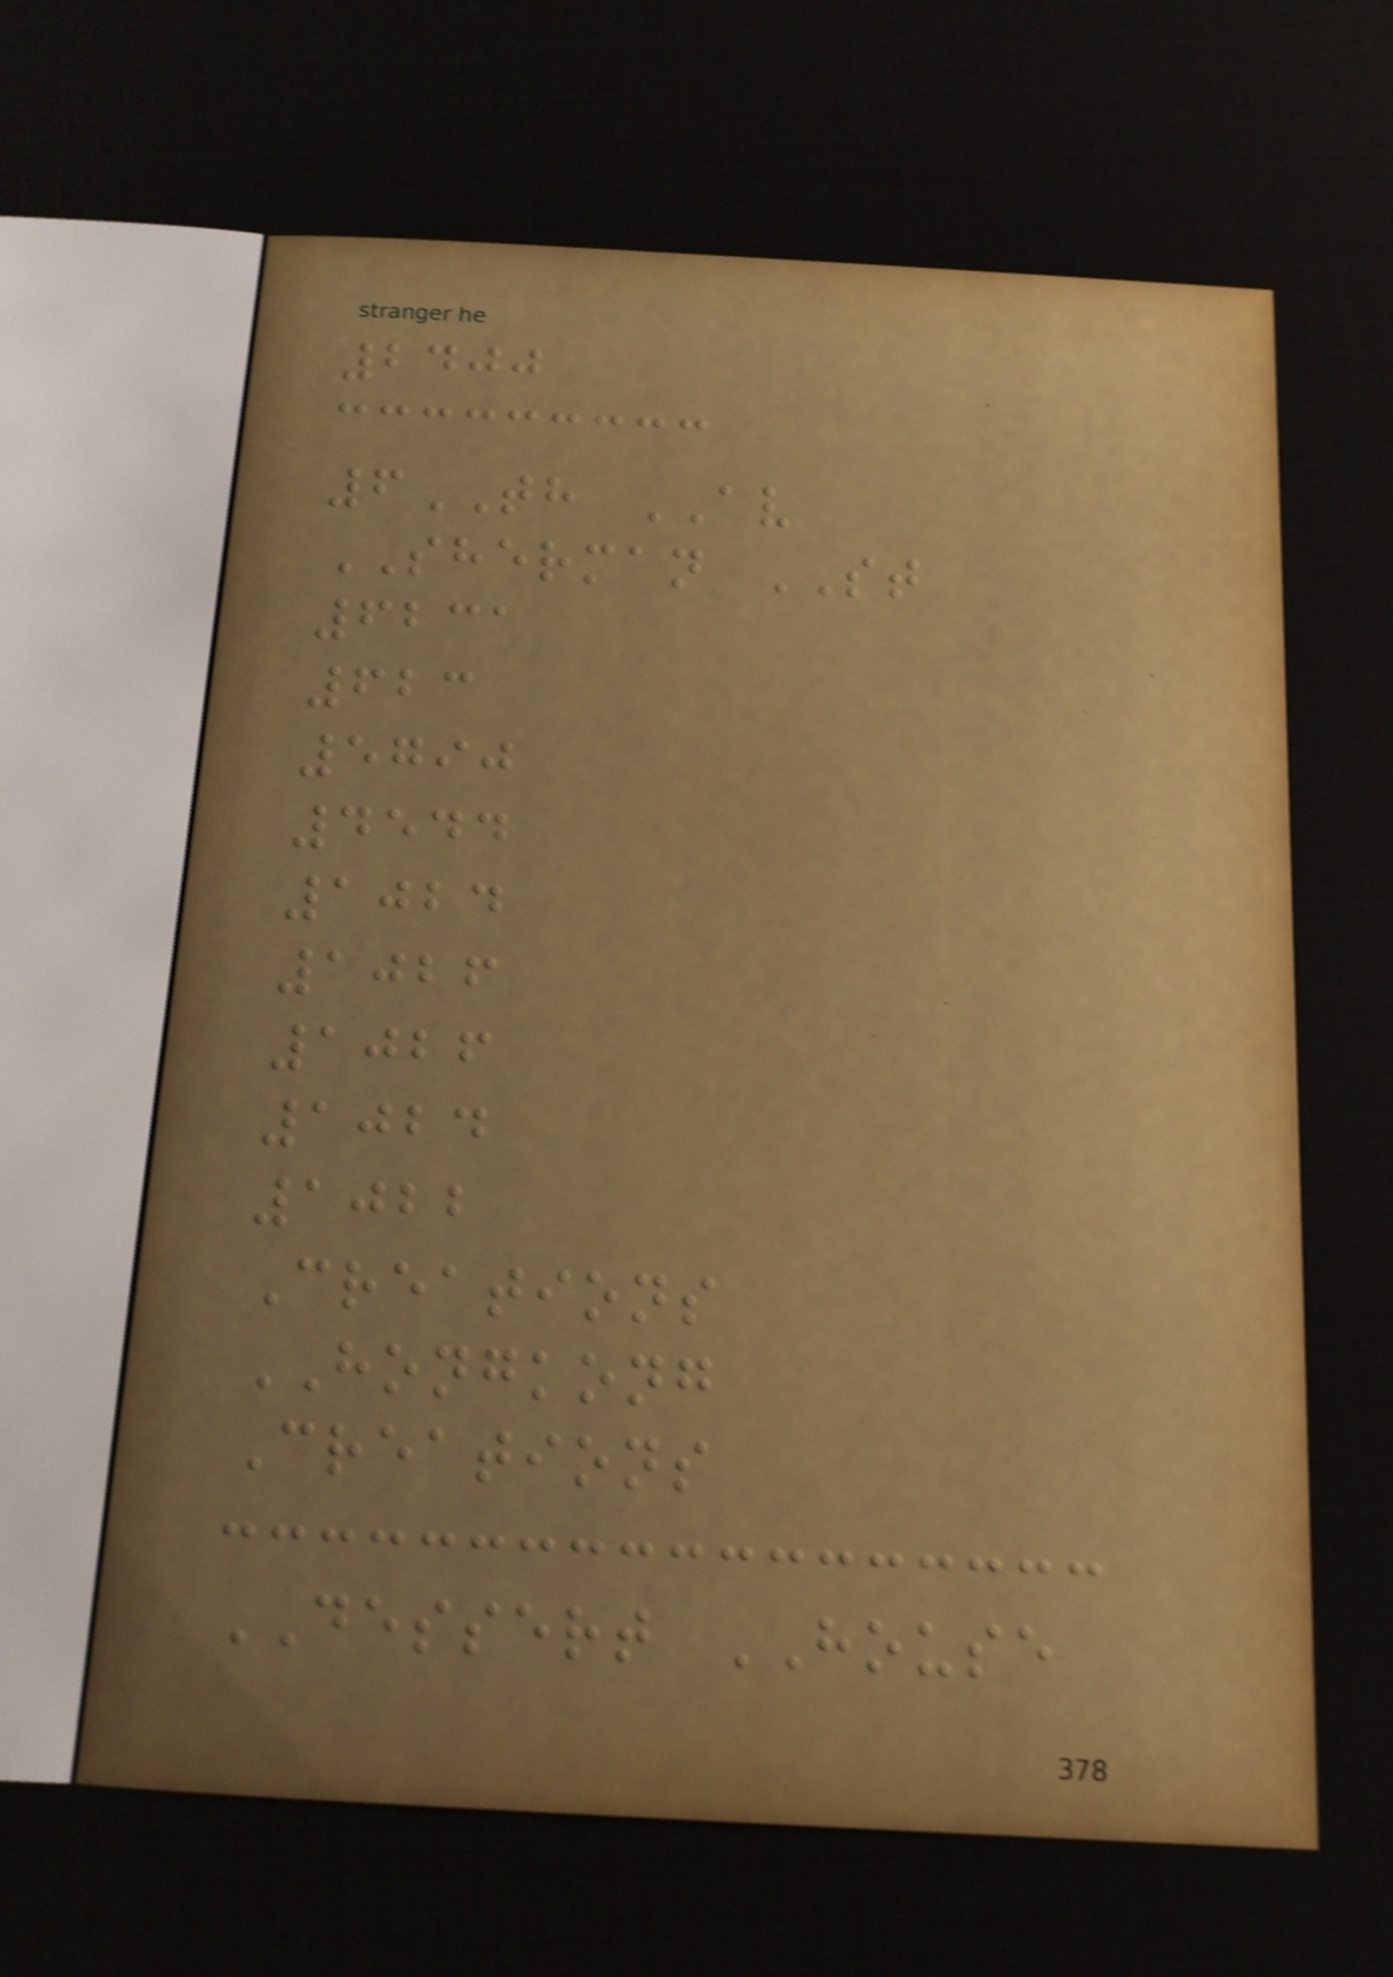2400
6TH AV
SHERMAN ST
6231
623
5790
4544
1024
1026
1026
1024
1022
Creations
HONGKONG
Creations
DESSERT HOUSE
